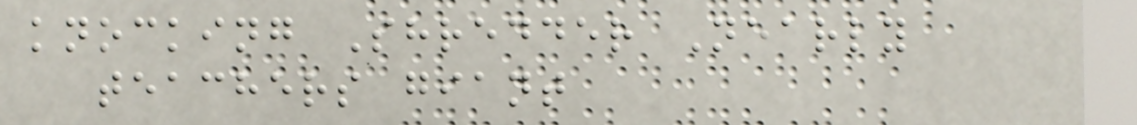knocking Shredder Nearly
teachers giant
